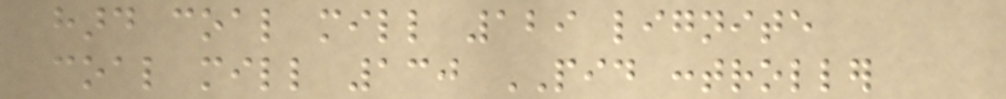hard coal mill 129 lignite
coal mill 130 PID controller
